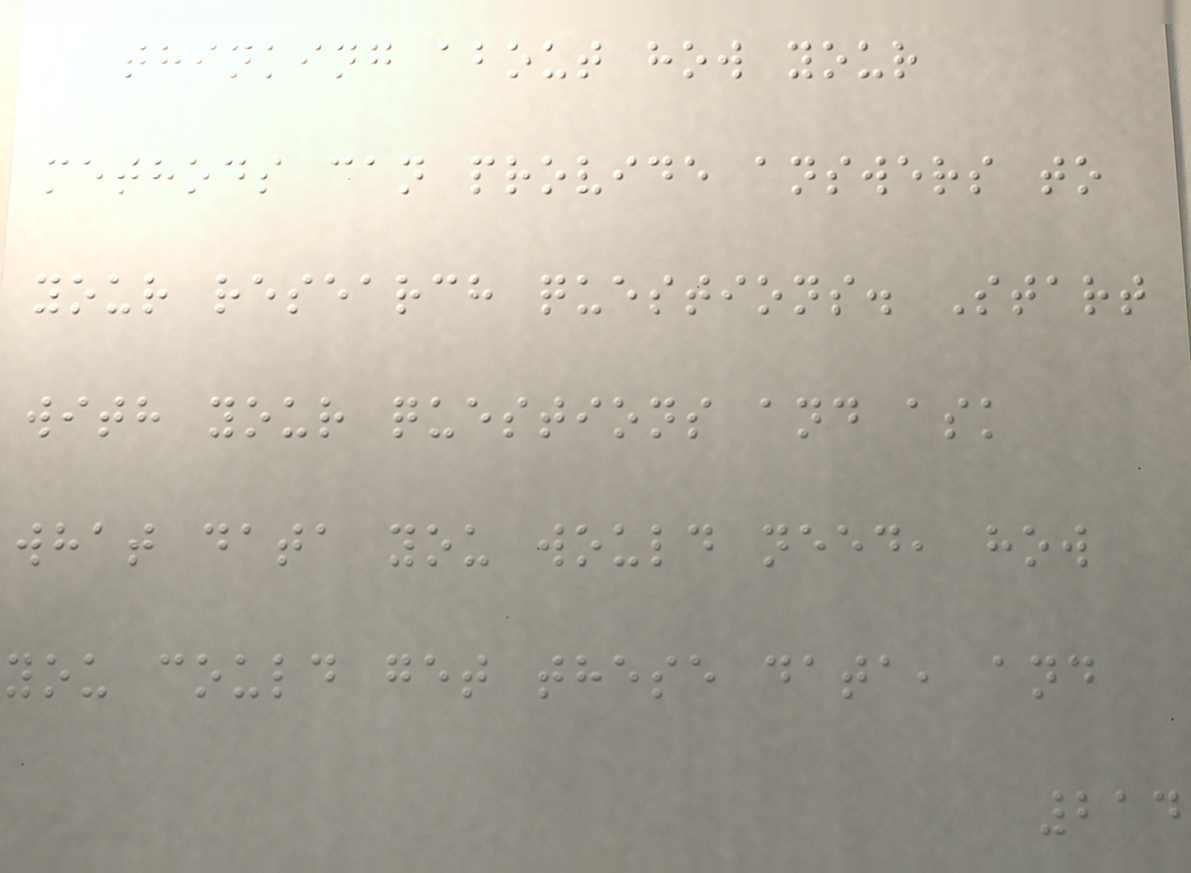thinking about how your
methods can provide answers to
your research questions. Start
with your questions and ask
what data you would need, how
you could get these data, and
214
